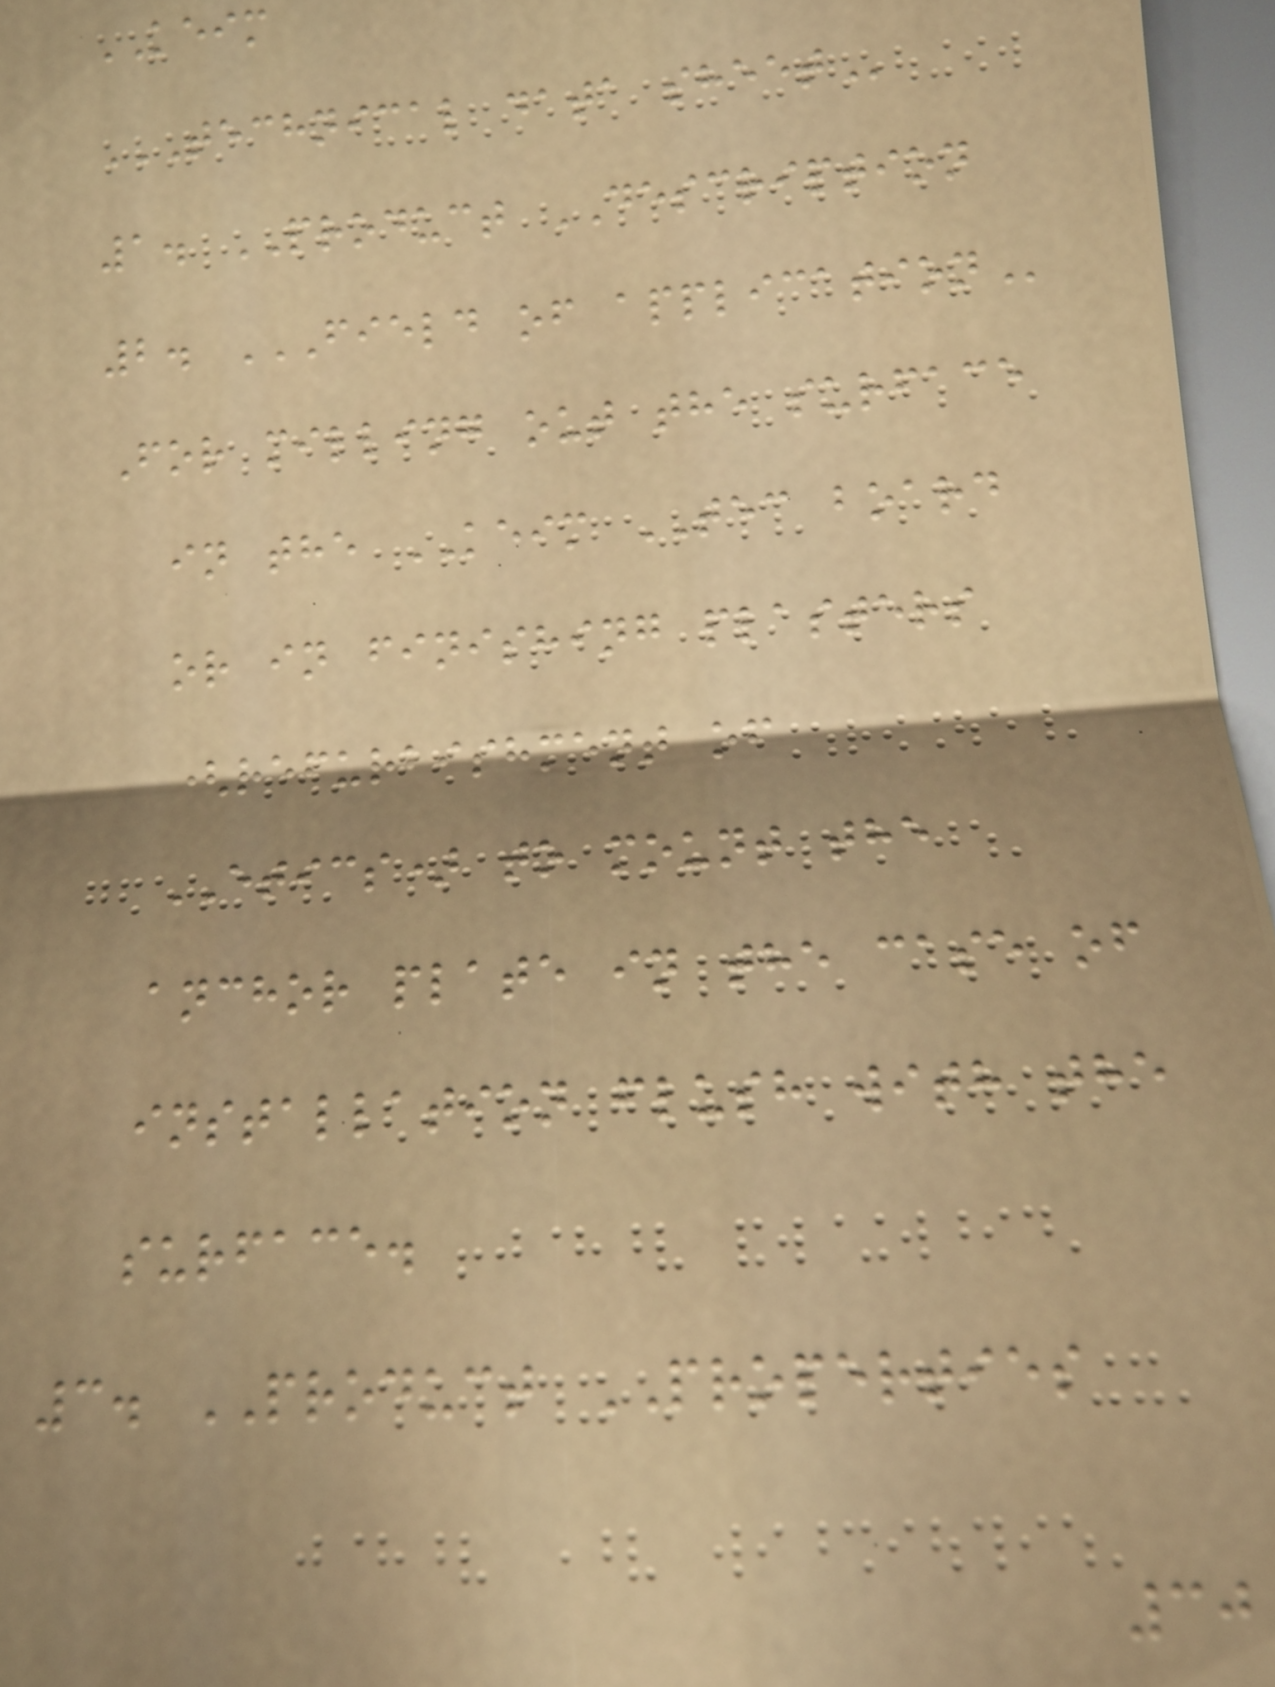KEIM
TECHNICAL DATA SHEET
1. PRODUCT DESCRIPTION
2. FIELD OF APPLICATION
For milling out the surface
in the KEIM TEC board
or in finishing plasters
(refurbishment of
ETICS) to mount the
anchor plate in the case of
installation flush with the
surface.
3. PRODUCT PROPERTIES
30
